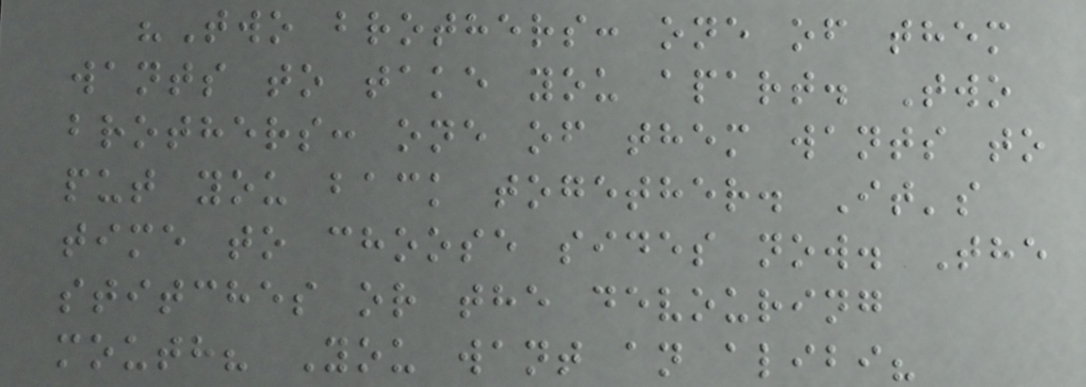"Two brothers: one of them
wants to take you apart. Two
brothers: one of them wants to
put you back together. It's
time to choose sides now. The
stitches or the devouring
mouth? You want an alibi?
